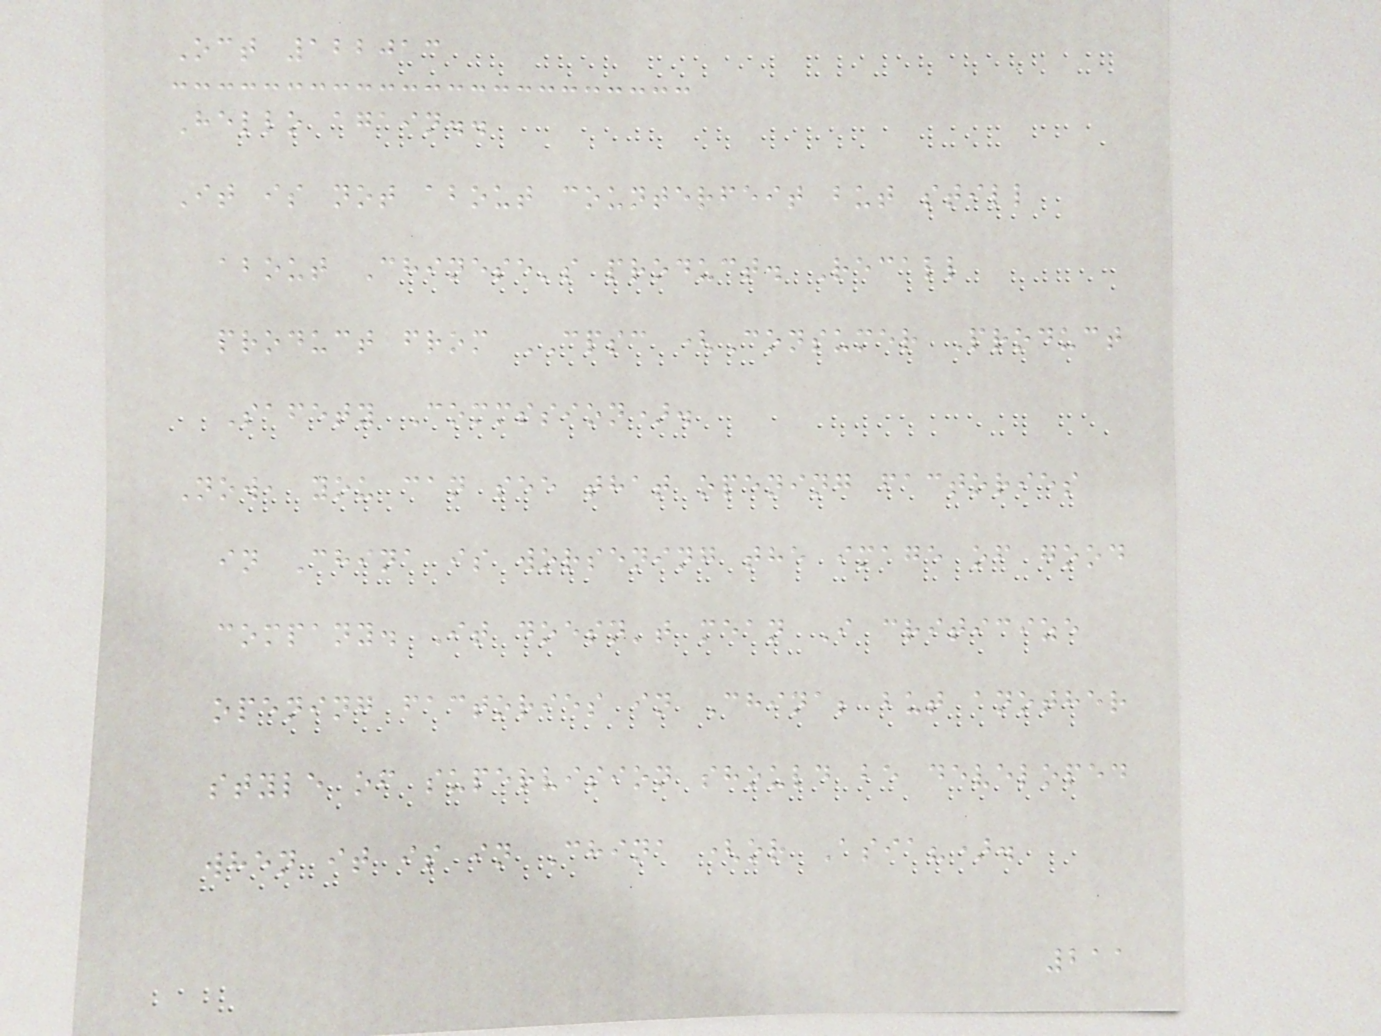Oct 122013
Hello again..
It is not about counterfeit but still
about Chinese's product. Recall
product from CPSC (Consumer Product
Safety Commssion).
Now, you can see that opening factories
in China is worsening the image of good
company. It doesn't mean I criticize
opening factories in China; but another
style of supervision should be developed
when it is in China (or Asia?).
211
